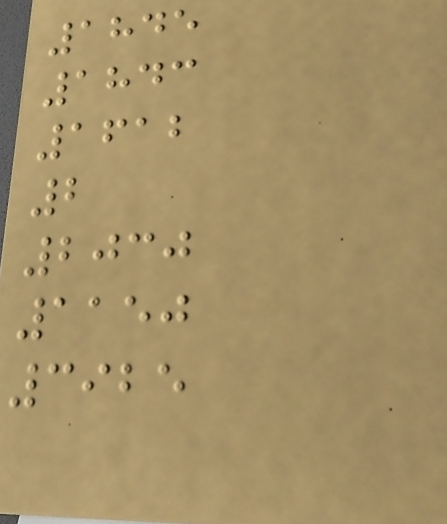1845
1843
1612
2
2030
1150
3925
